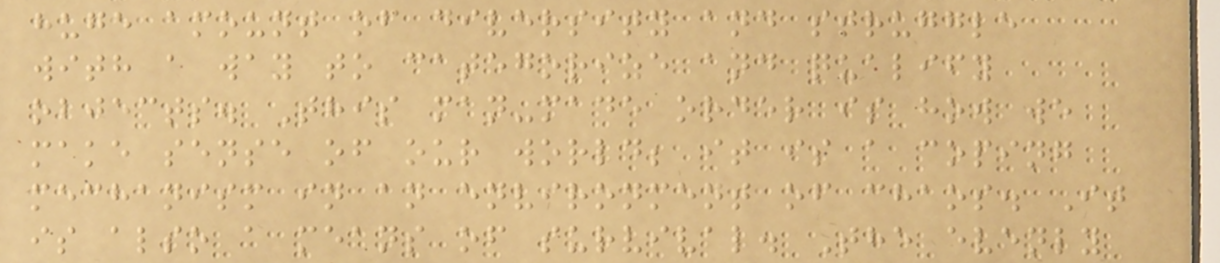huge amount of diversity and struggle
with a way to categorize and qualify
objects. This man-made order is how we
make sense of our world; it is a coping
mechanism in an environment of chaos. It
is also a means of survival. The evenly
